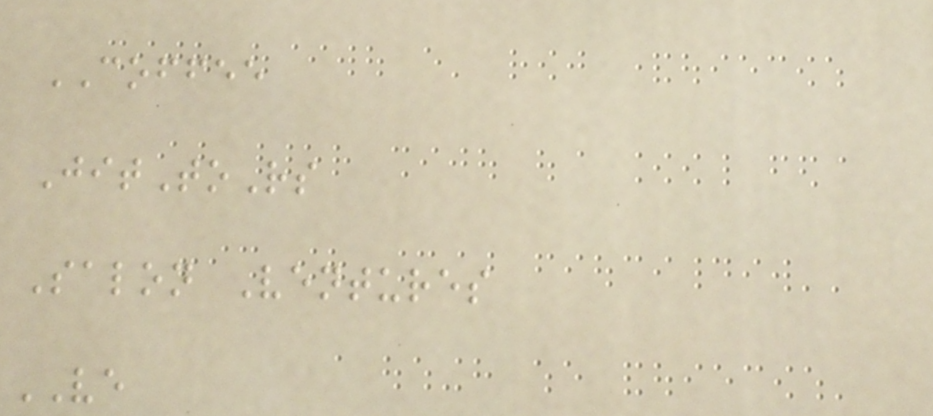COFFEE
JitToRs
Salon Ventures
VE
